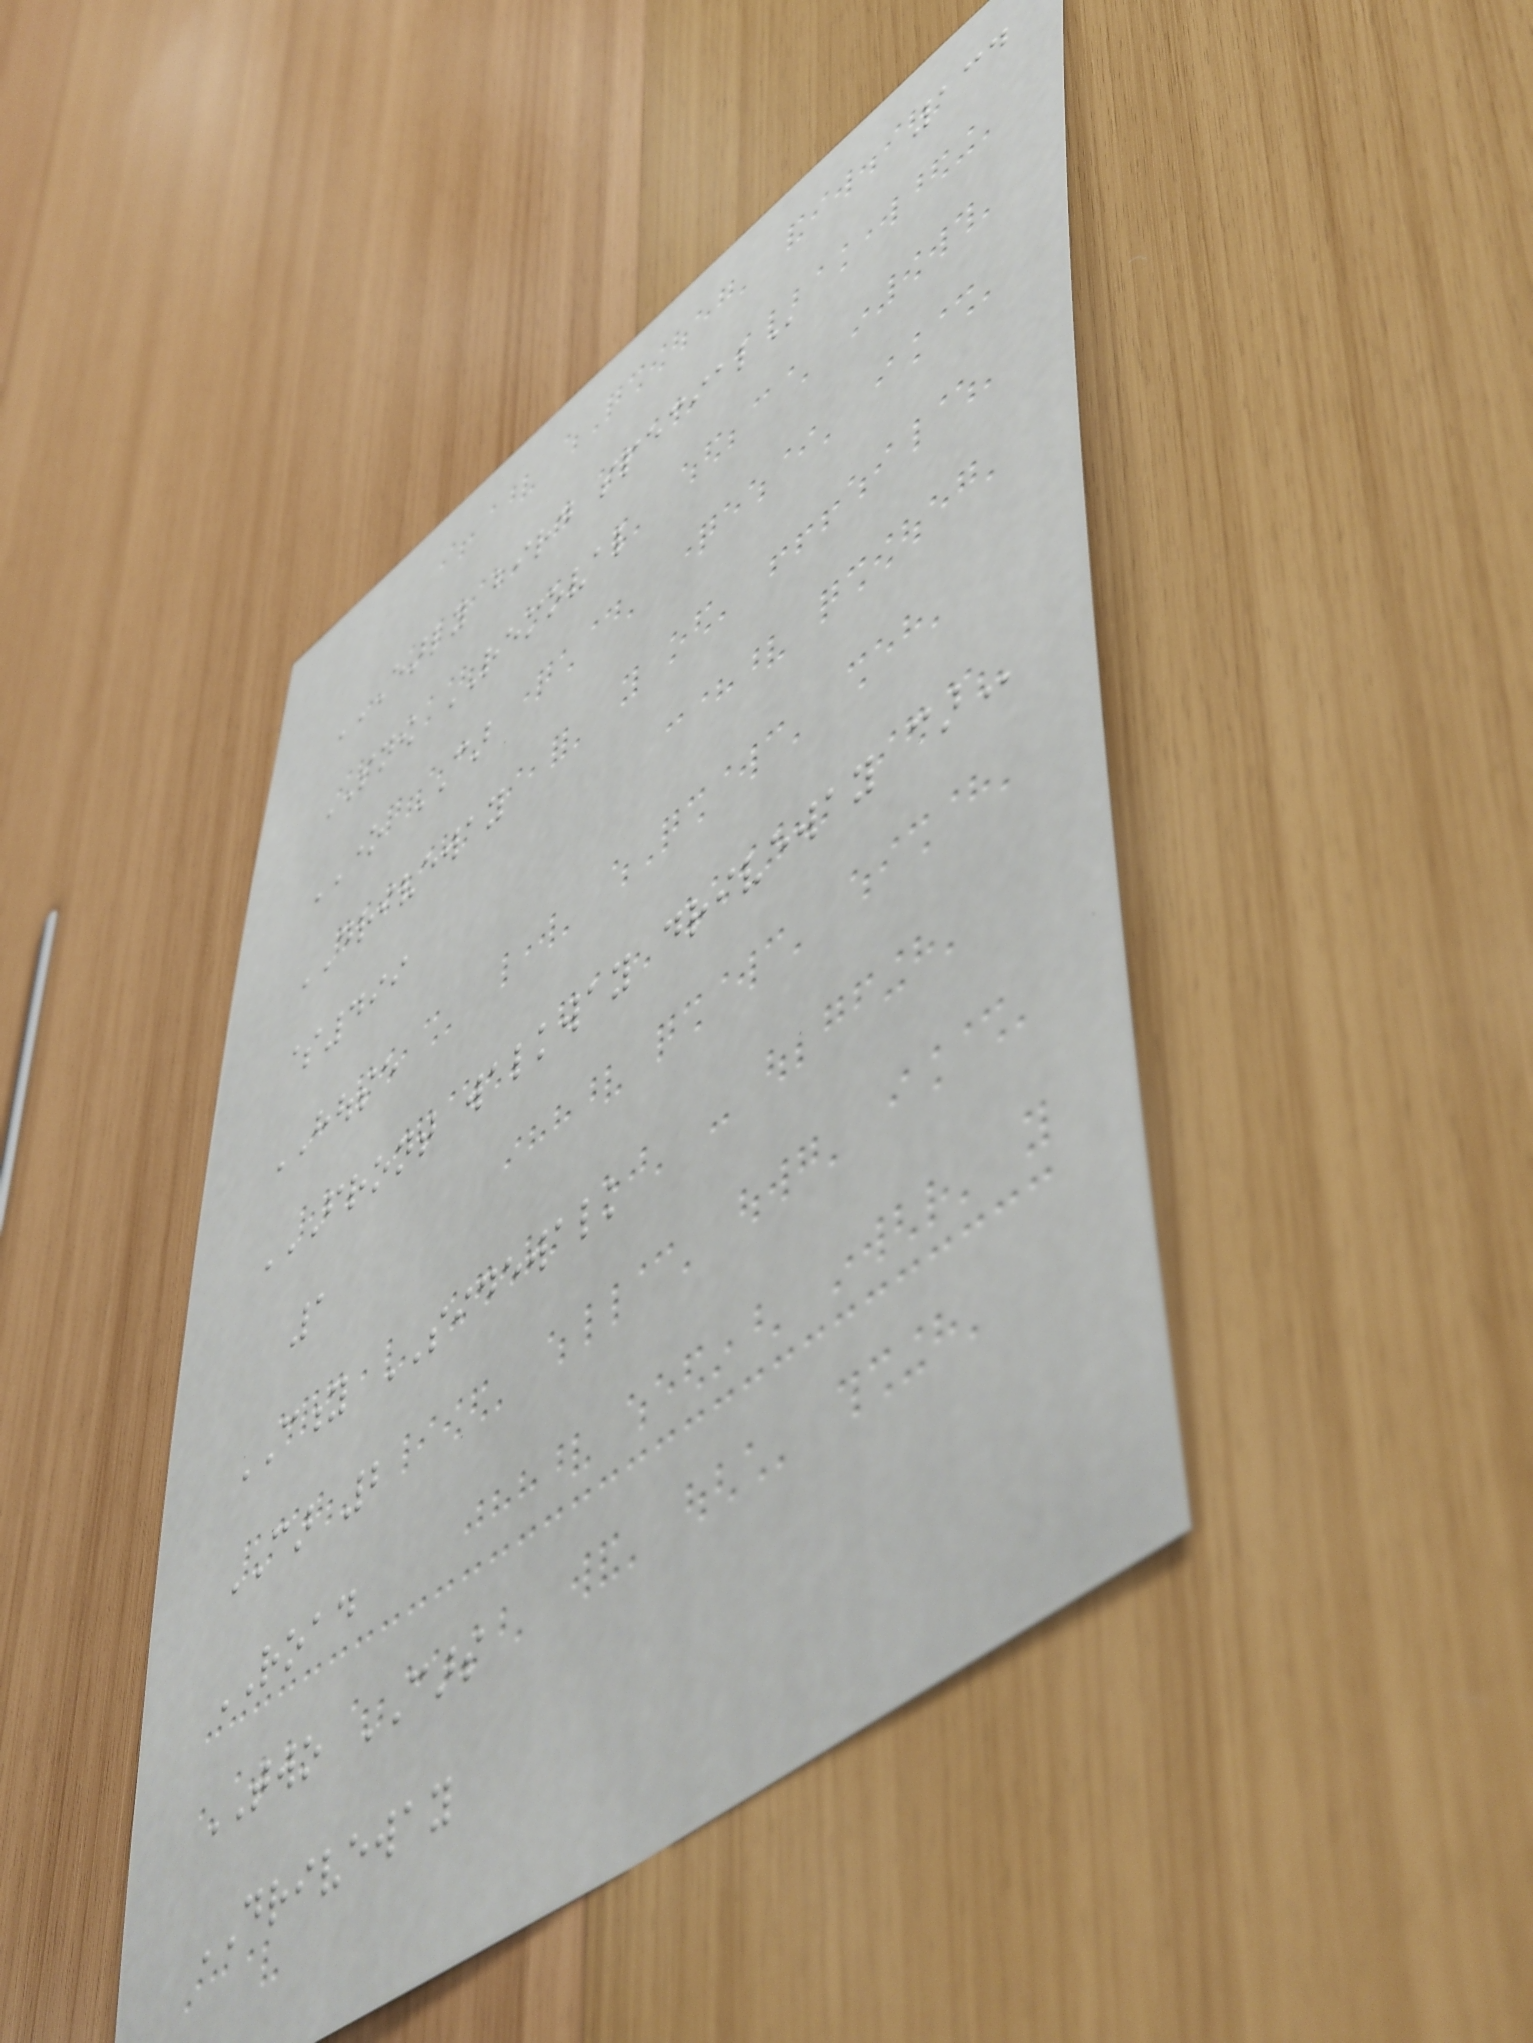134
EARLY BIRD SPECIAL
SNOW REMOVAL
ONE CAR
DRIVEWAY
$499
HOUSE
FRONT WALKWAY DRIVEWAY CAR
1
CITY SIDEWALK
CAR 2
ROAD
TWO CARS
DRIVEWAY
